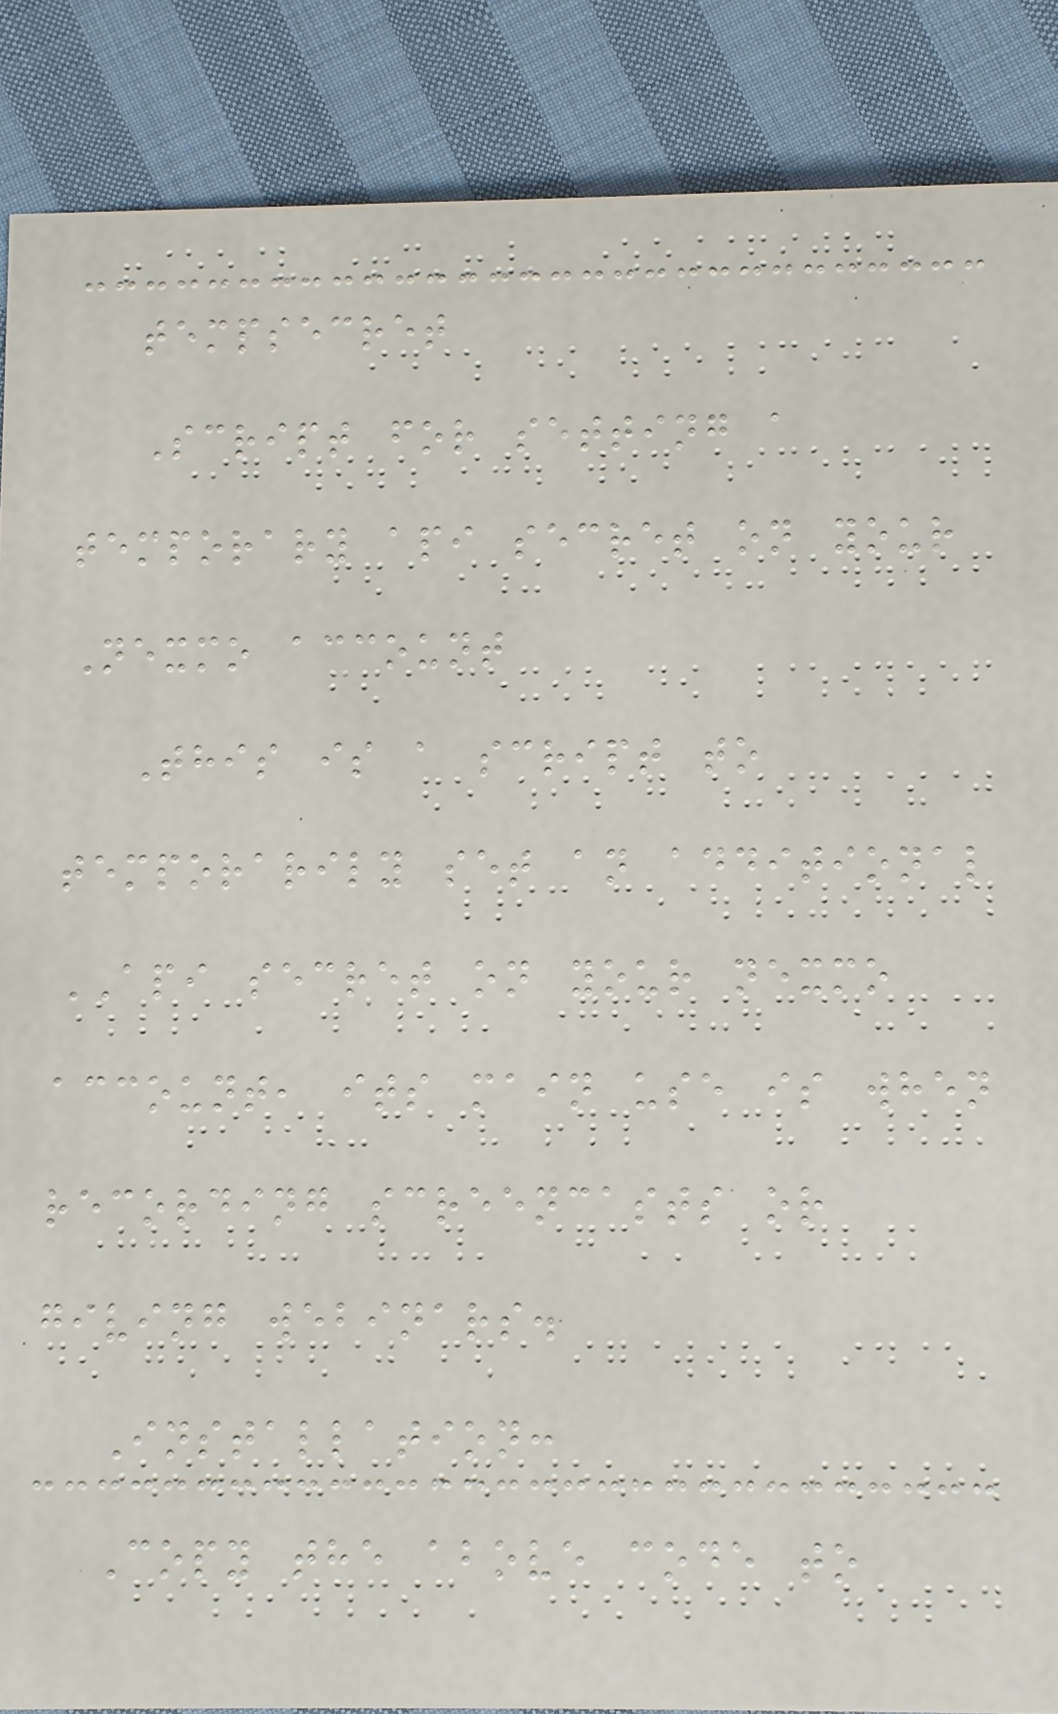tempsecret
Script for setting a
temporary api secret on your
Nexmo account
This is a script to
temporarily set an additional
API secret on your nexmo
account, its main use is when
recording screencasts or
giving webinars.
Installation:
Copy the above code to
